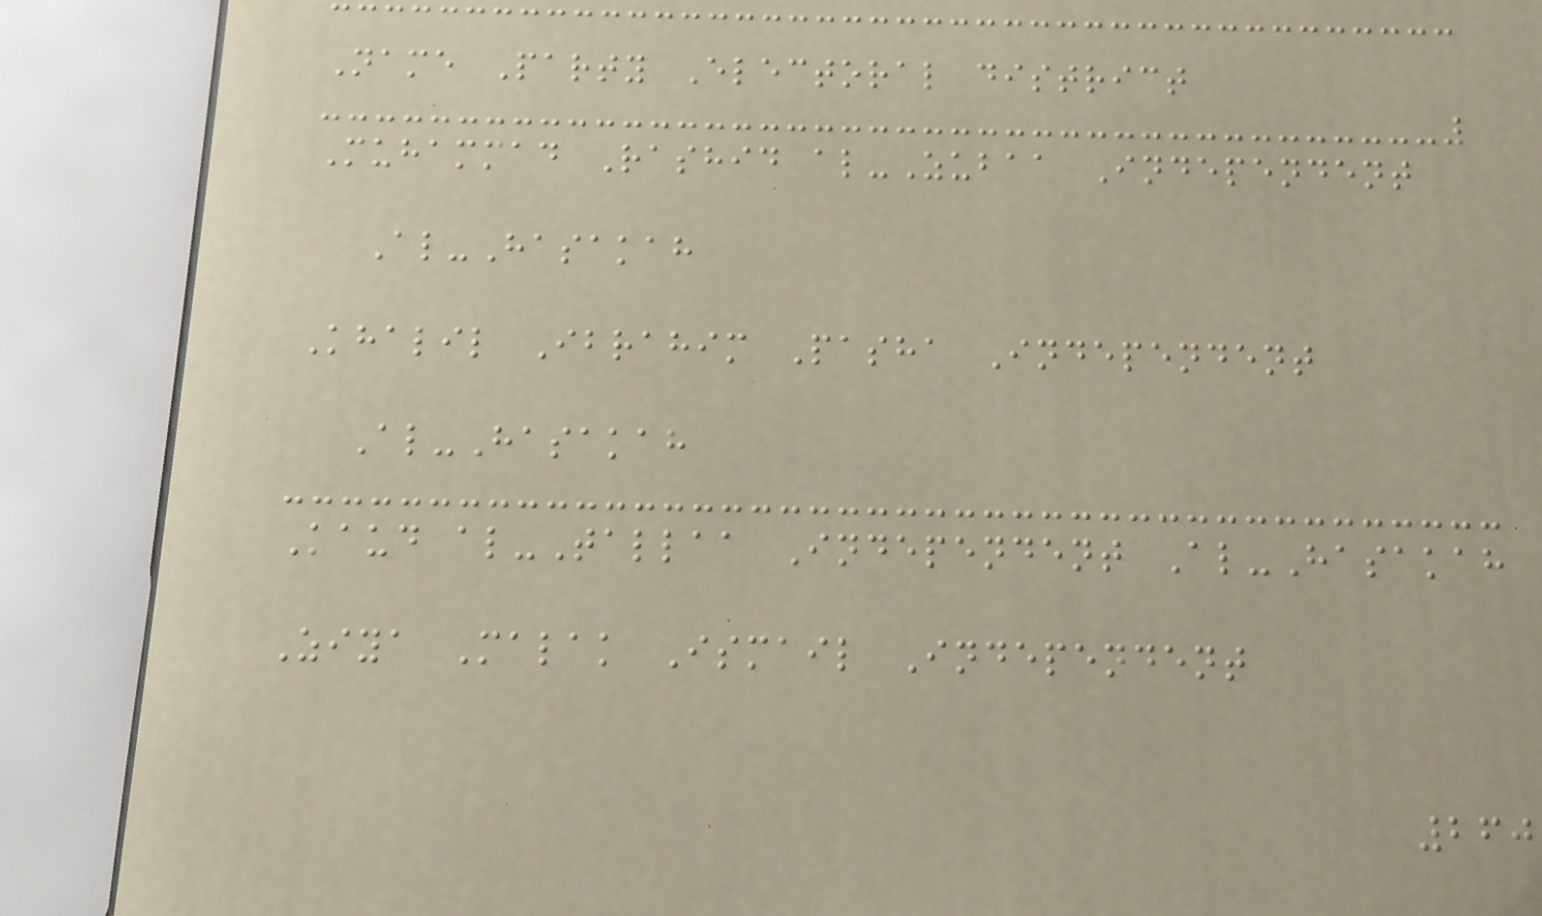Name Party Electoral district
Muhammad Rashid al-Zubaa Independent
Al-Hasakah
Khalil Ibrahim Pasha Independent
Al-Hasakah
Kaud al-Tallaa Independent Al-Hasakah
Ziya Malak Ismail Independent
260
